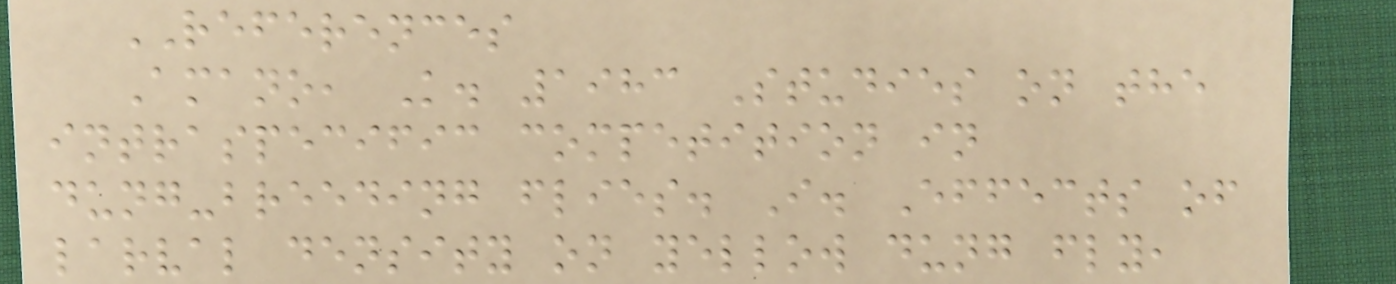REFERENCES
Amano, K. 1983 Studies on the
intraspecific competition in
dung-breeding flies. I. Effects of
larval density on yellow dung fly,
